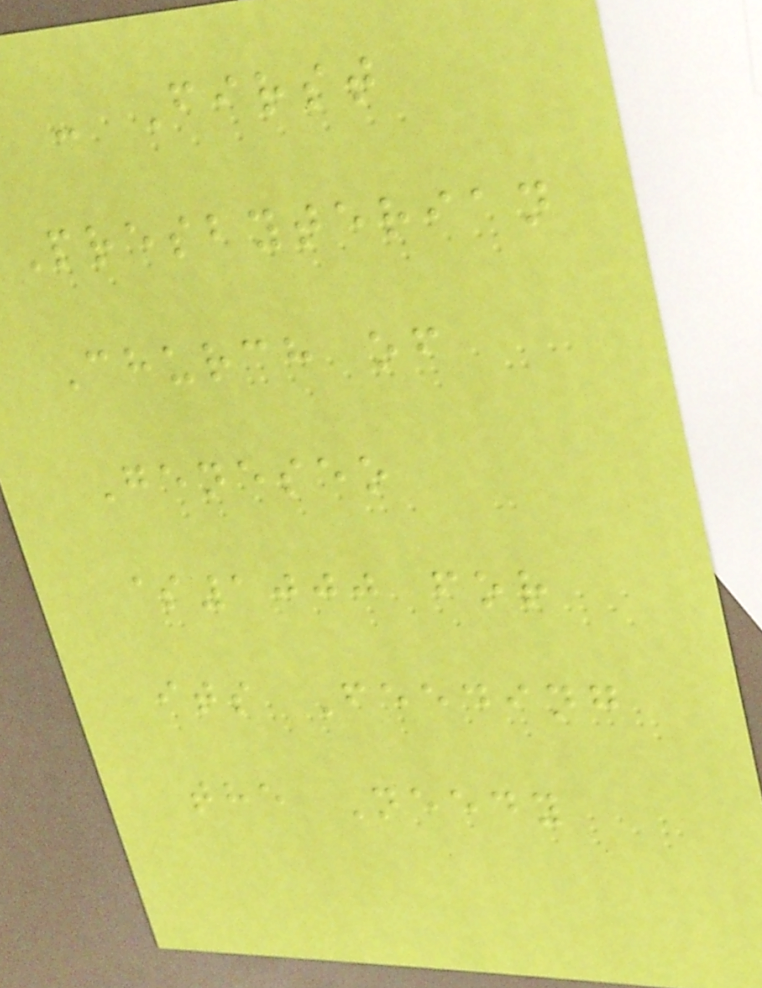- First
Presbyterian
Church of
Geneseo
$1000 for
its Feeding
the Needy
